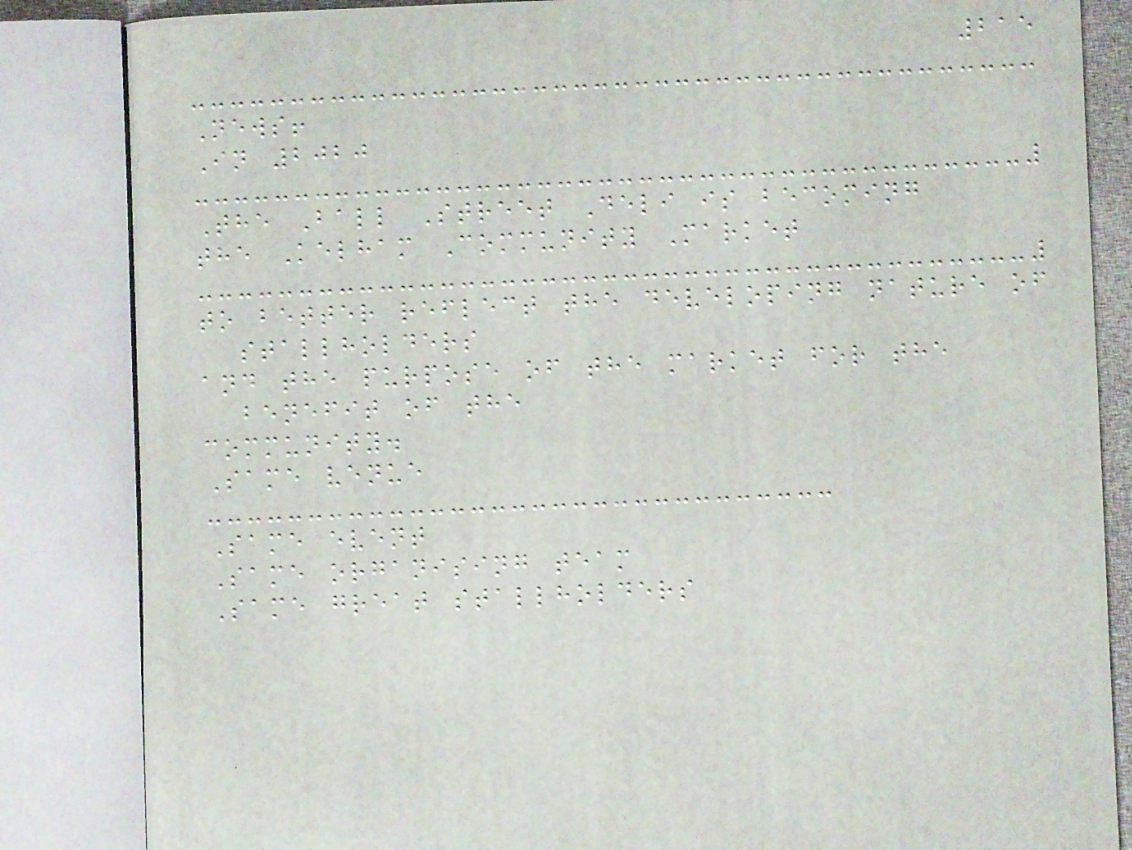215
News!
In 2020
The Ball Street Deli is becoming
the Kelham Community Market
to better reflect the developing nature of
stallholders
and the purpose of the market for the
benefit of the
community.
Same venue
Same event
Same organising team
Same great stallholders
